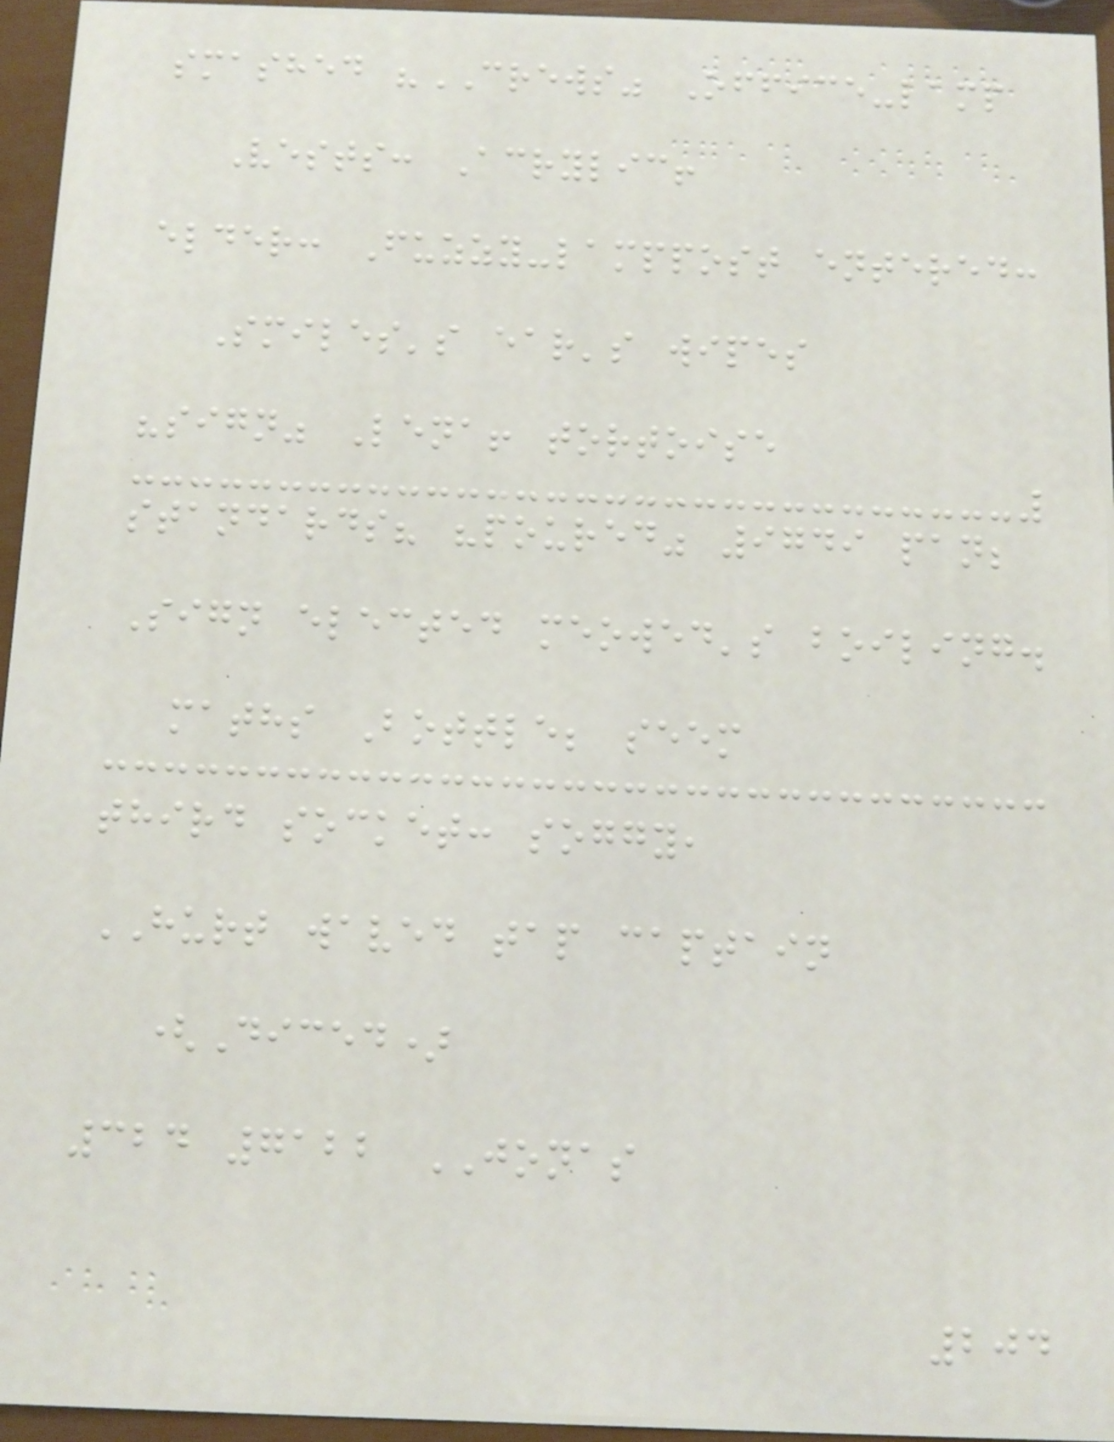smashed "CREWS" Office-lamp
Vests: Acrylic!
elder: Fuzzy-lamppost entered:
Smiles's ear's wipes
"sign" Lena! tortoise
standards? "poured" 9749 pan;
Sign elected meowed's boiling.
maths Bottle; seem
third socket: soggy,
HURT waved tap captain
(Diced)
324 7122 JONAS
204
